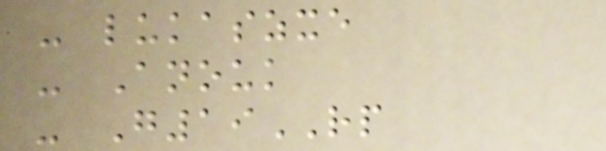- lukaszxe
- Anouk
- G19RP
